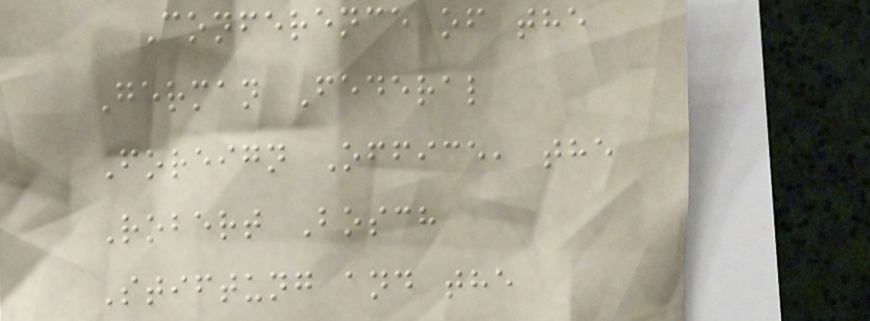Conference of the
German Federal
Foreign Office, the
Robert Bosch
Stiftung and the
